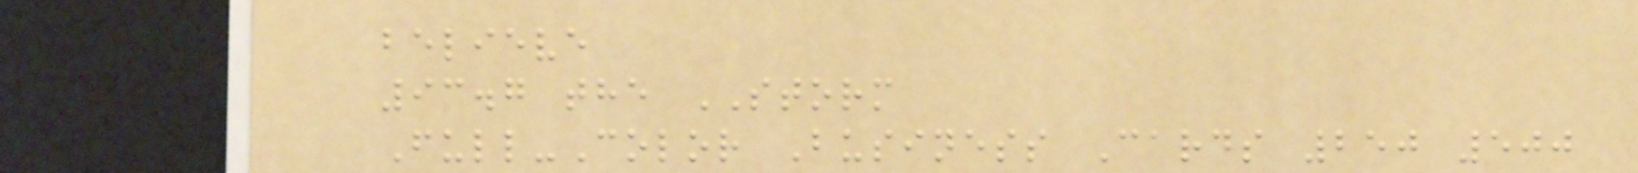believe
93.7 the STORM
Full-Color Business Cards 250 500
